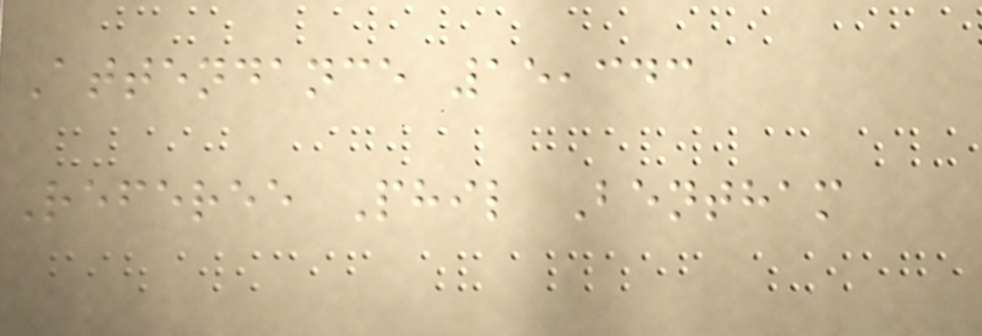Attendance 15,343
Referee Phil Bentham
